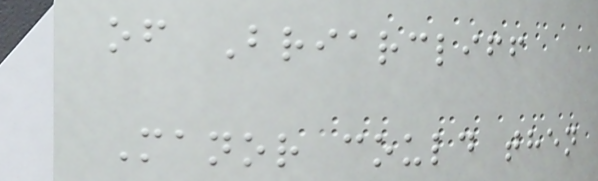of Briarcliff
Manor could then
